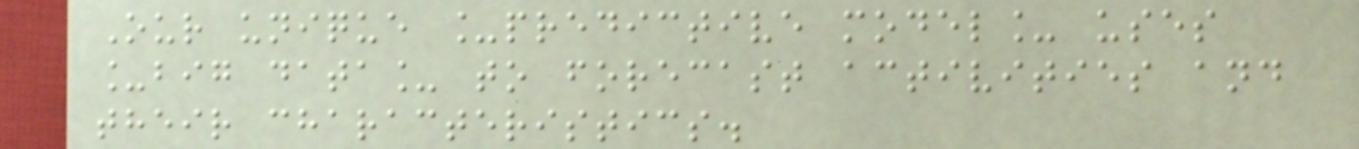Our unique _predictive model_ uses
_big data_ to forecast activities and
their characteristics.
